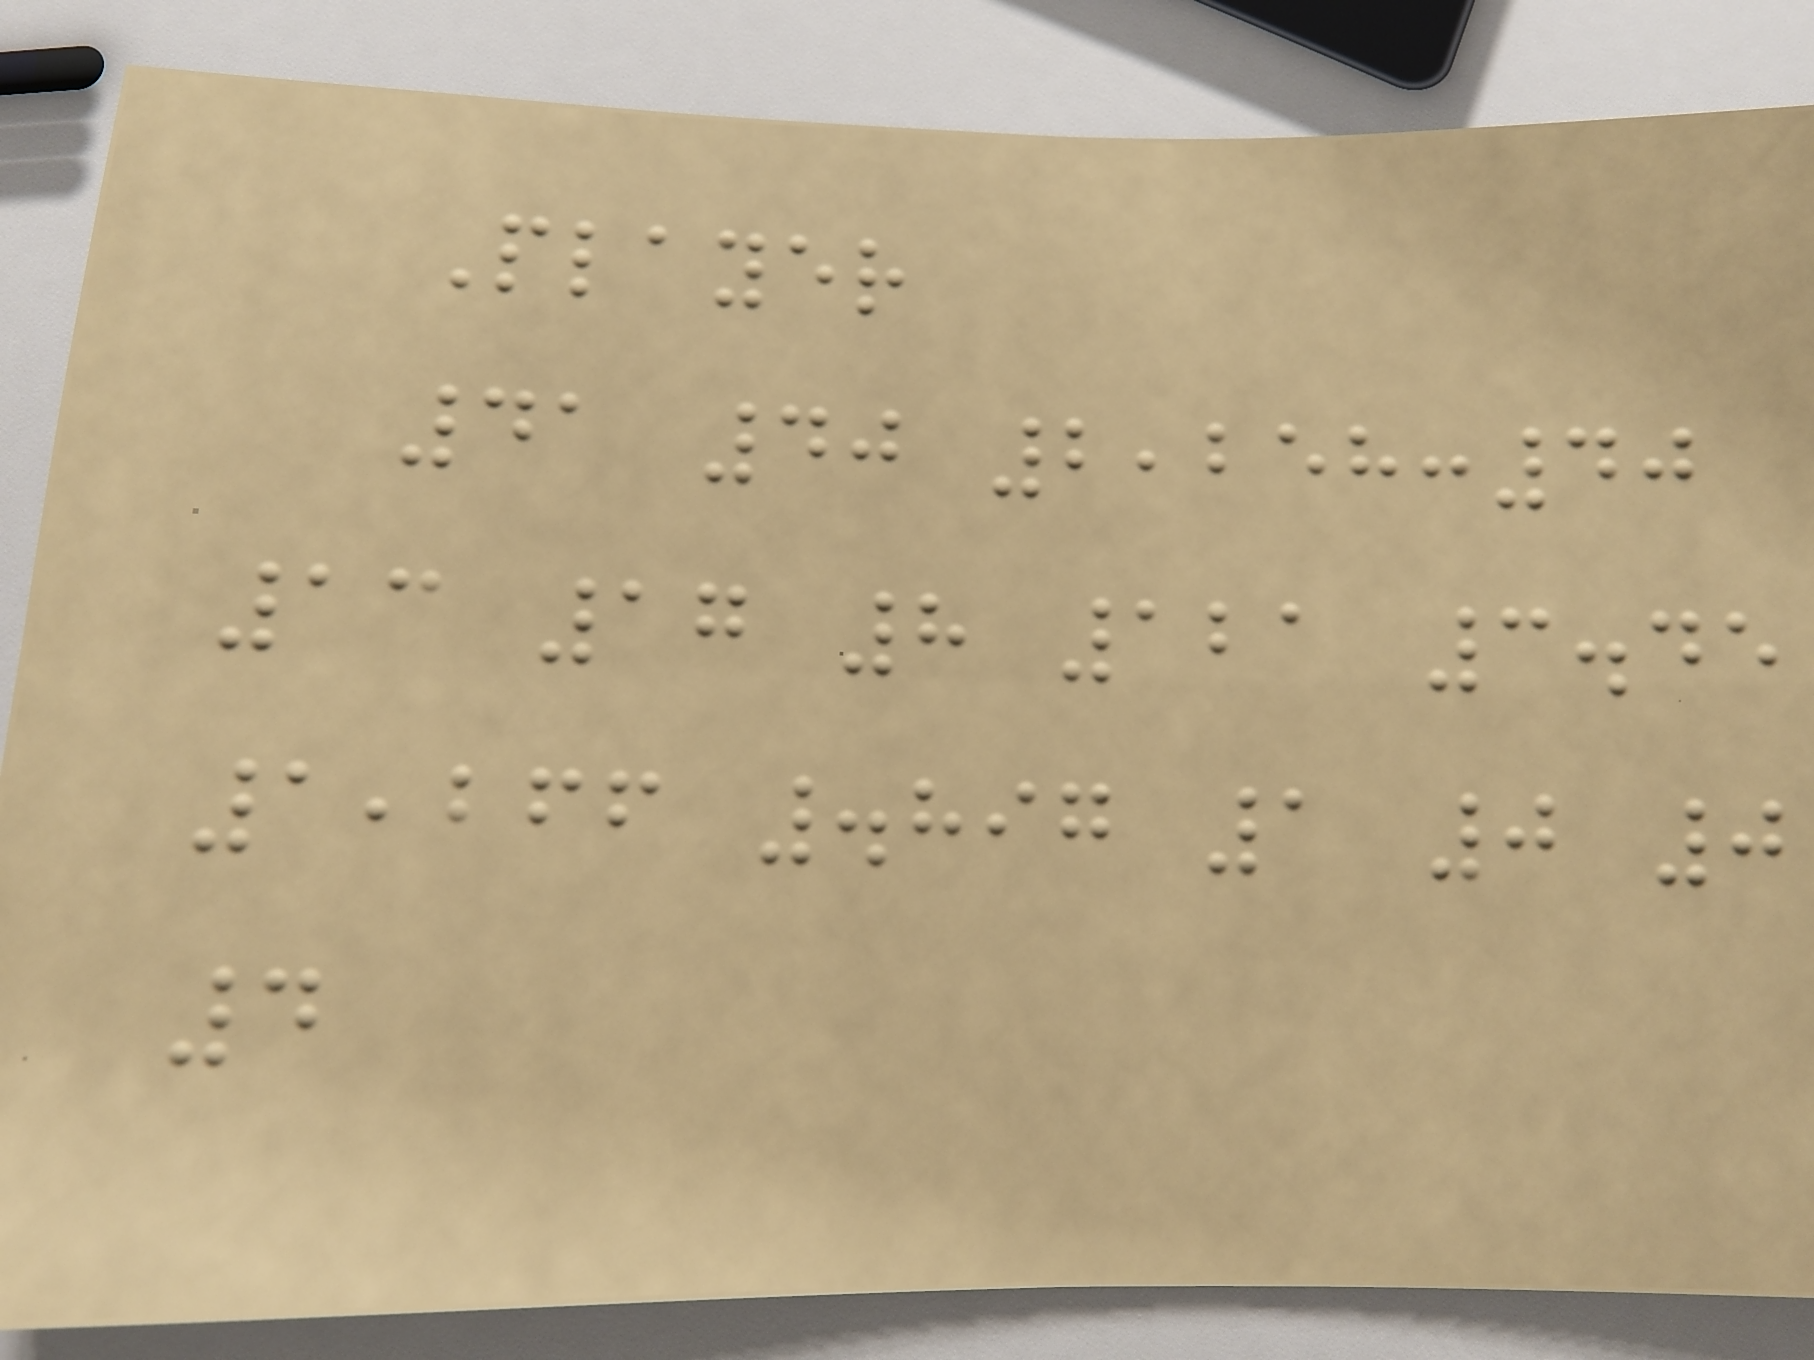Player
41 40 2,258:40
13 17 8 121 3.45
1,266 .897 1 0 0
4
